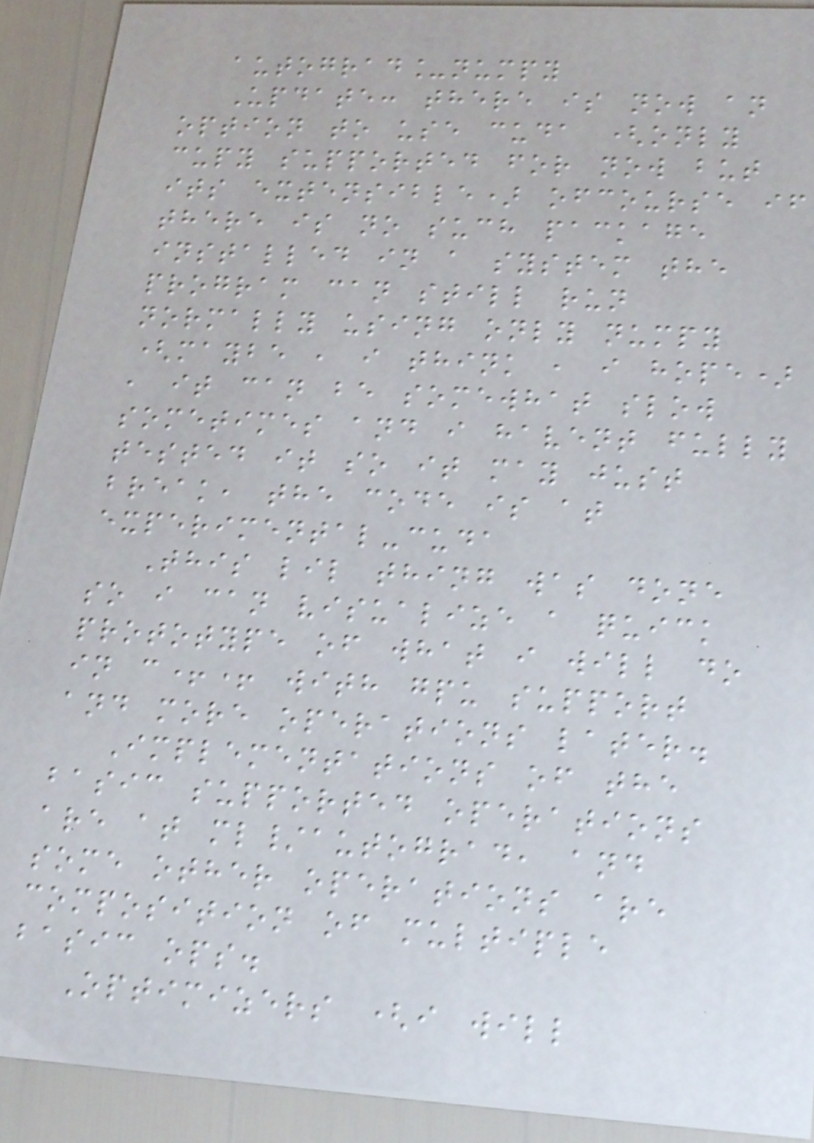autograd_numpy
Update: there is now an
option to use cuda (only
cupy supported for now but
its extensible) ofcourse if
there is no such package
installed in a system the
program can still run
normally using only numpy
(maybe , i think , i hope)
, it can be somewhat slow
sometimes and i havent fully
tested it so it may just
break, the code is at
experimental-cuda
This lil thing was done
so i can visualize a quick
prototype of what i will do
in c++ with gpu support
and more operations later.
Implementations of the
basic supported operations
are at ml/autograd, and
some other operations are
composition of multiple
basic ops.
Optimizers (i will
